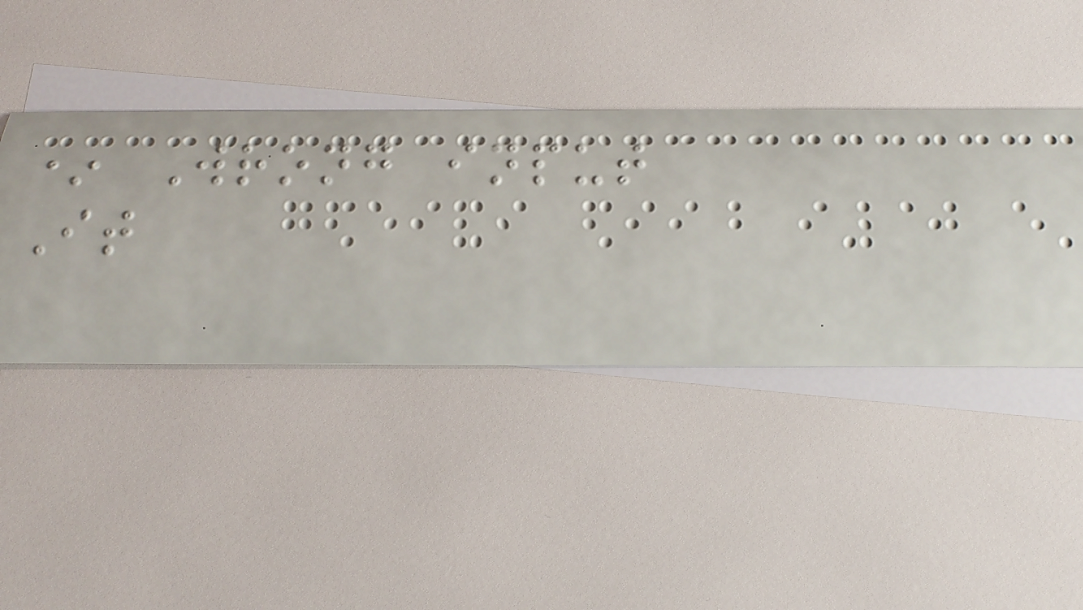* Wrong input
It
